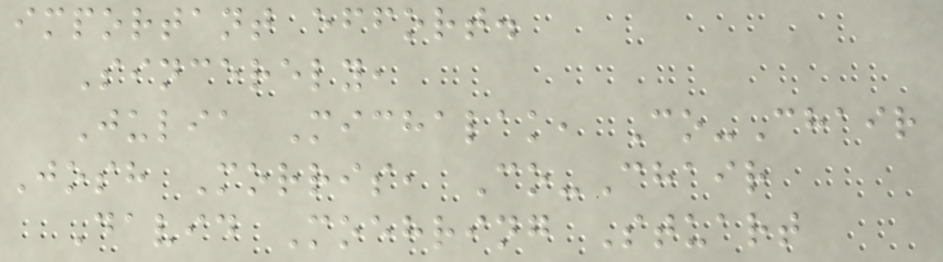important effort.
Sincerely,
Julia Michalak, Co-Chair
Josh Morris, Co-Chair
David Moehring Stuart
